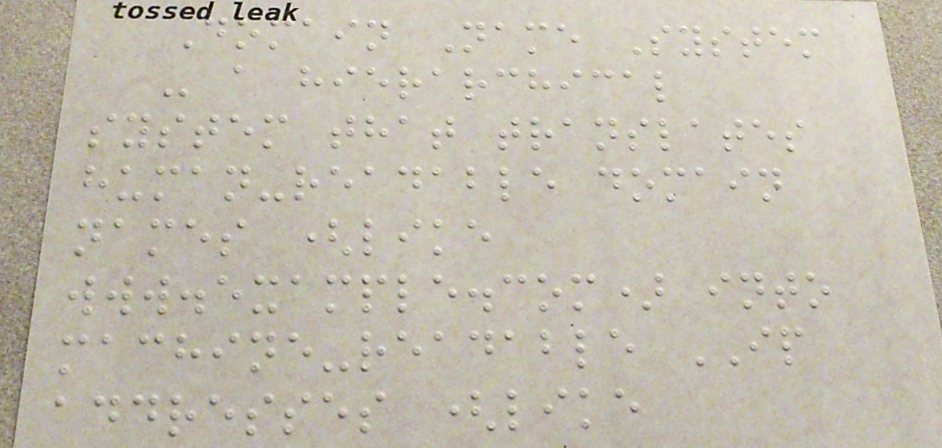Domain Name System
- a hierarchical
system that translates
human-readable domain
names (like
www.example.com) into
machine-readable IP
addresses (like
